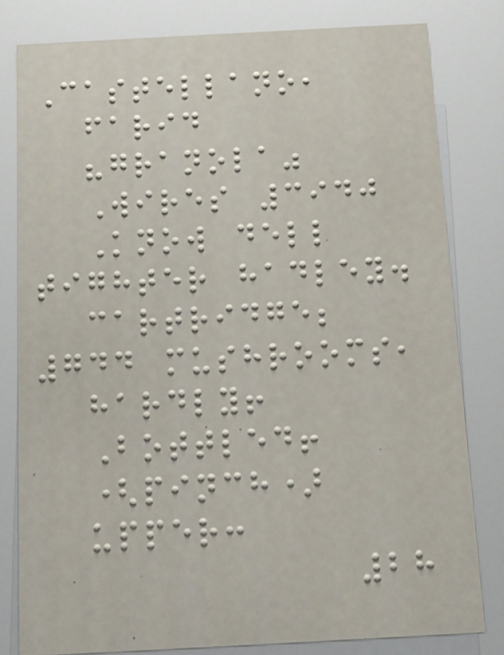Castellano,
farid
"granola"
Wires 3940
Know dell
tighter hadley.
cartridge;
744 mushrooms,
hardly!
Bottled!
(pinch)
upper:
28
